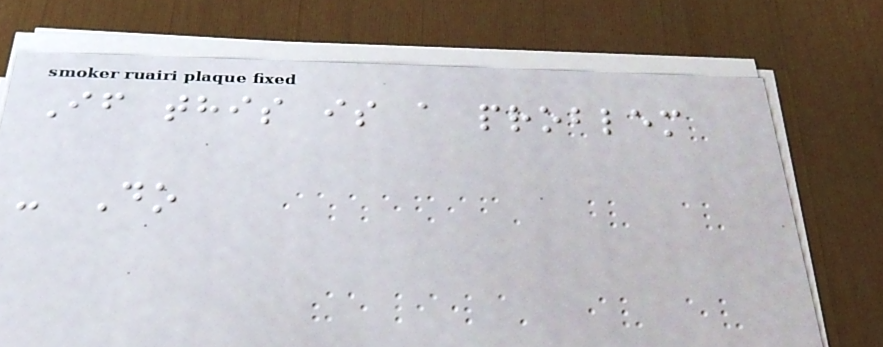If this is a problem
- Do
